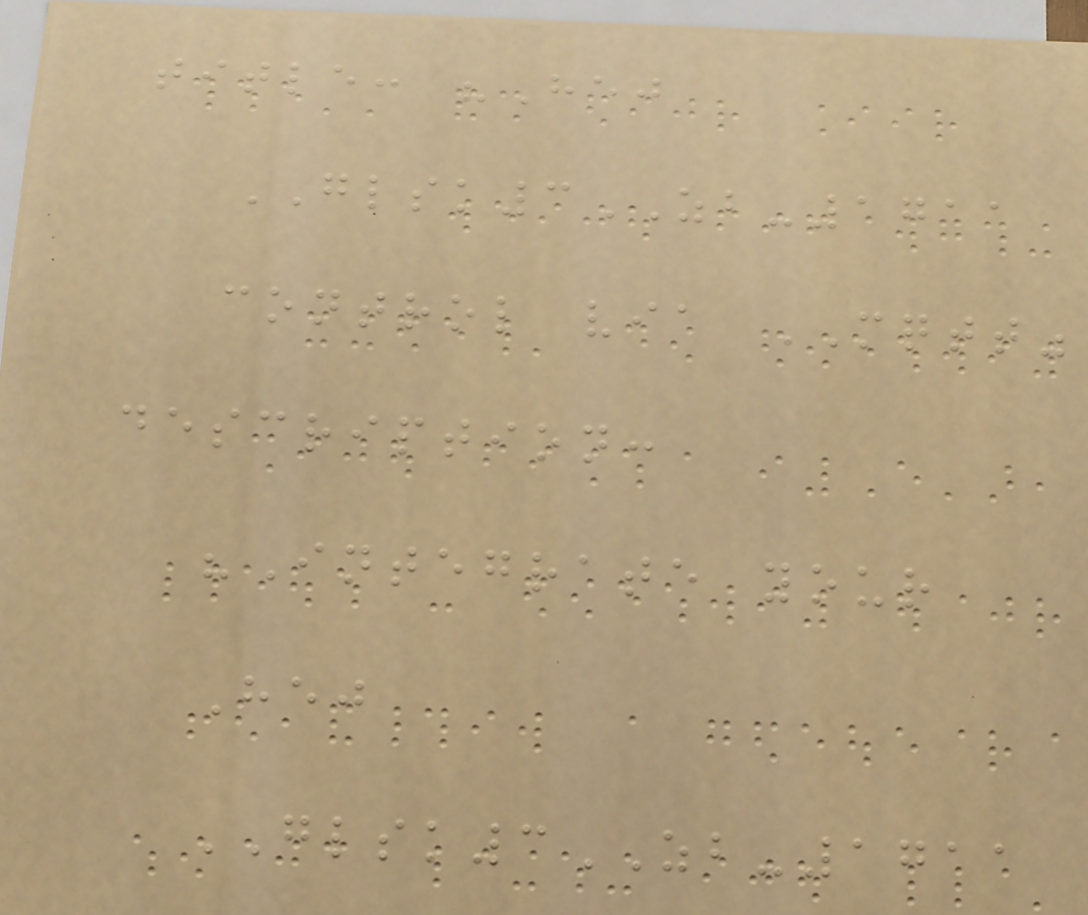title: "Hej
GLSK3ZB-1711
control via MQTT"
description:
"Integrate your
Hej
GLSK3ZB-1711
